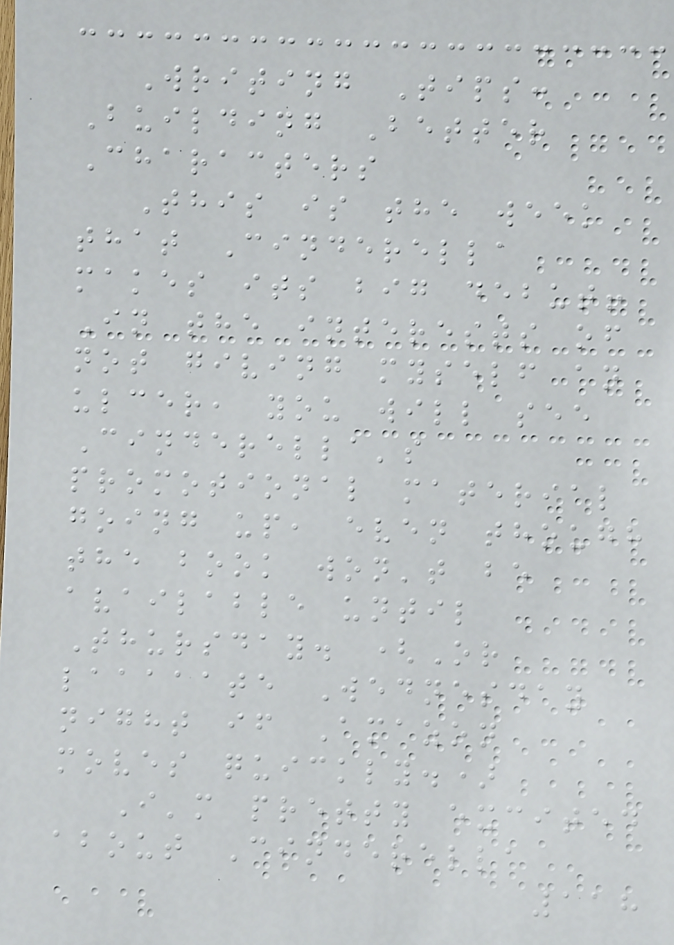Writing Tips:
Building Better
Characters
This is the week
that Cinderella
makes its big debut!
In the interests of
not giving myself an
ulcer, you will see
Cinderella's
promotional material
going up, even though
the book won't be
available until
Thursday. (Or
laaaaate Wednesday
night if Amazon
moves quickly.)
I'm pretty excited
about Cinderella
118
